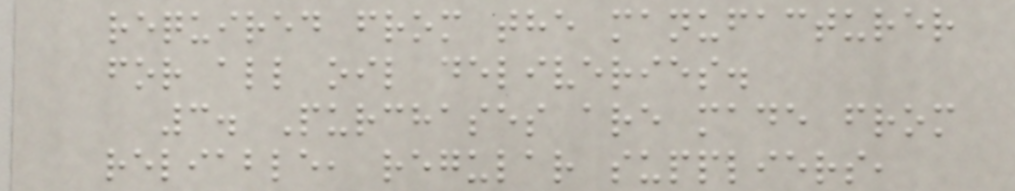required from the manufacturer
for all oil deliveries.
3. Purchases are made from
reliable, regular suppliers,
